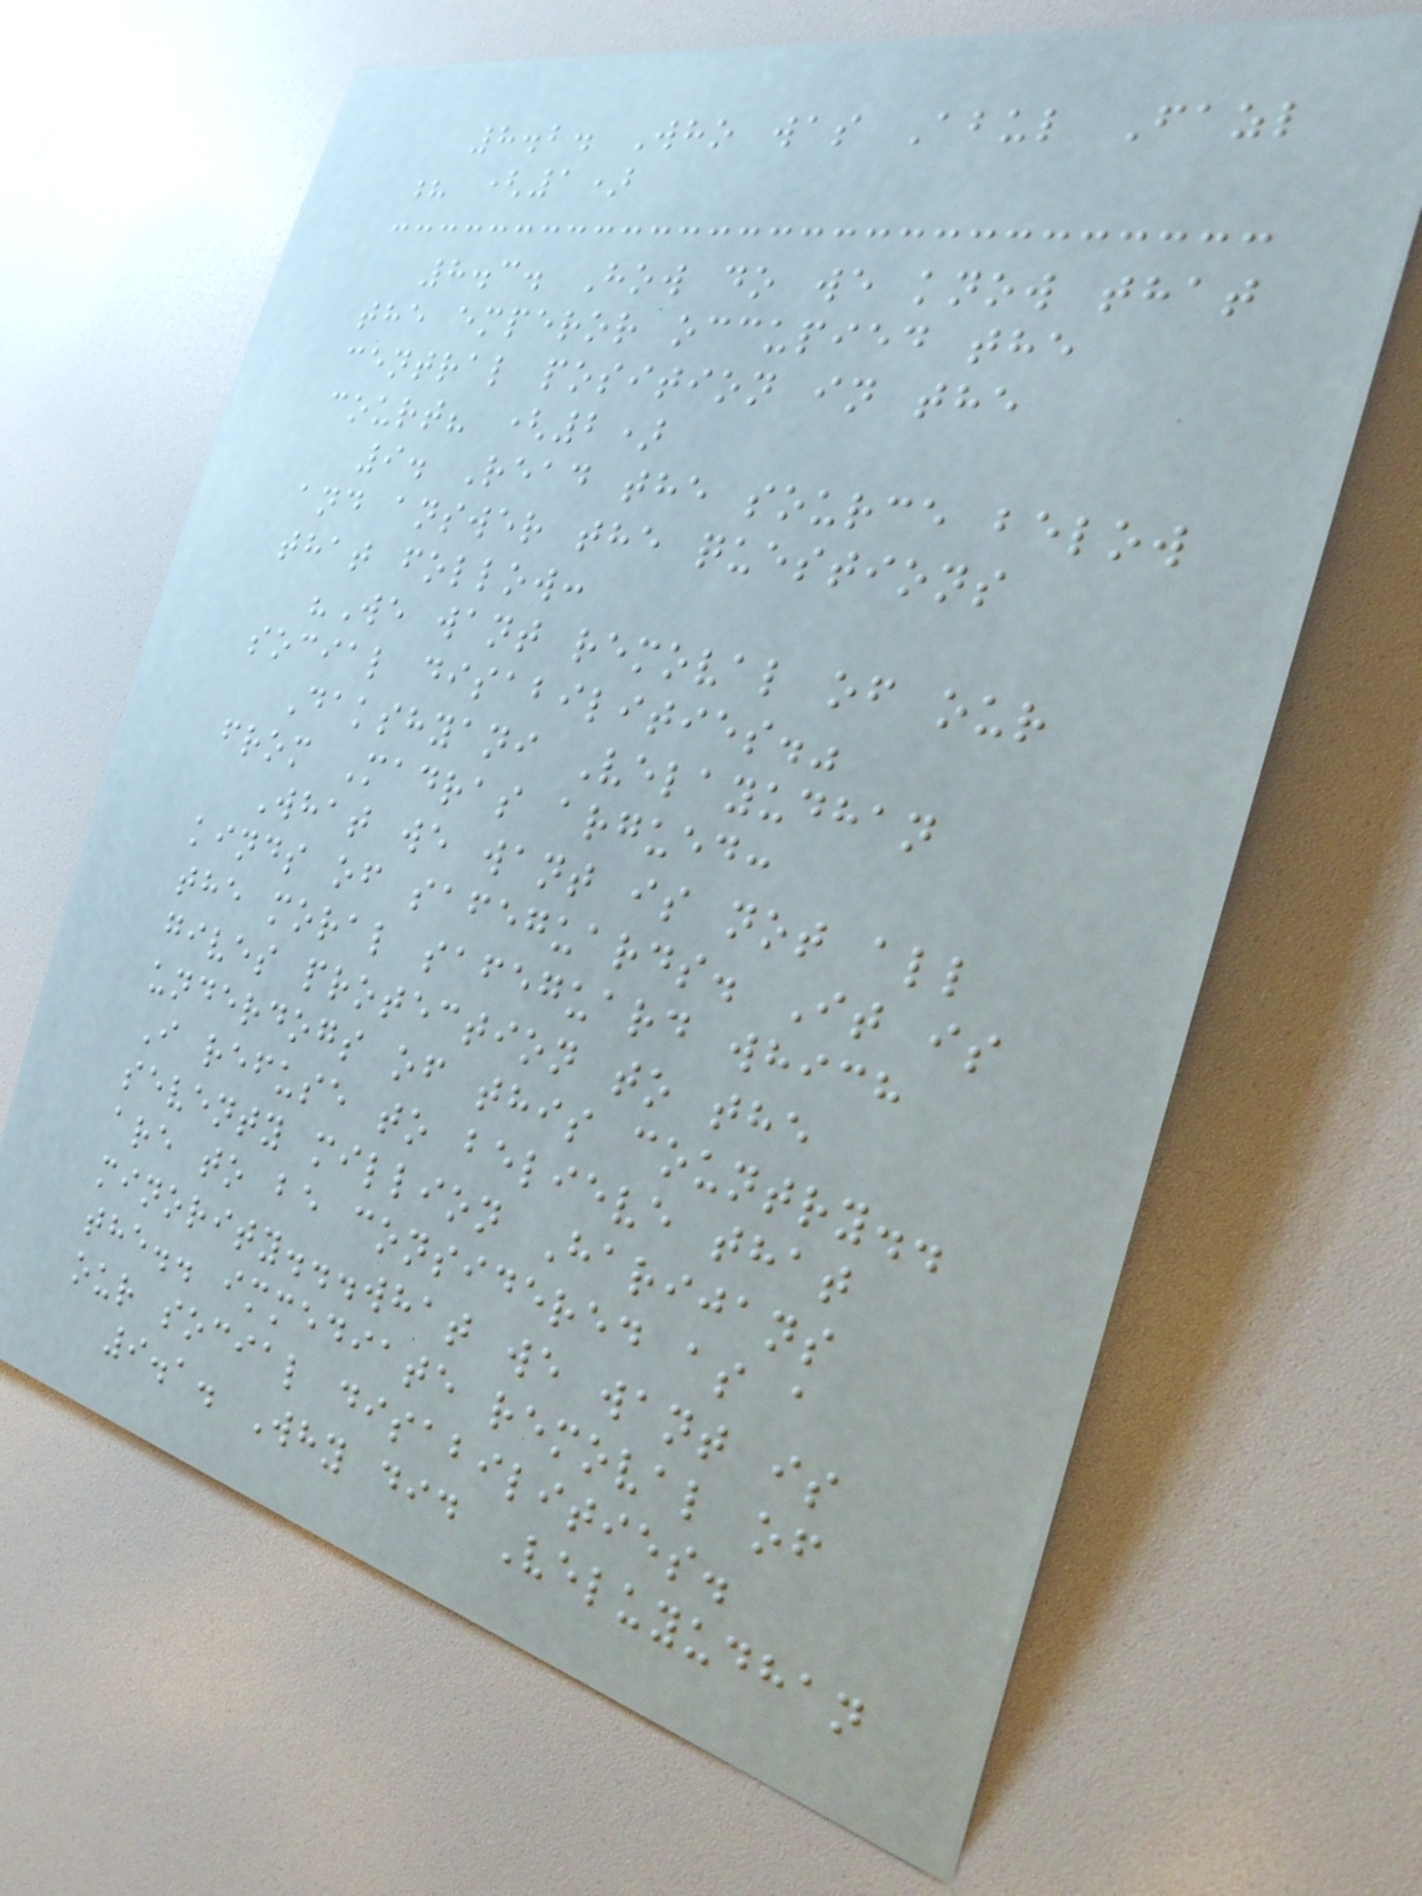8.2. Who was Abul Fazl
? (1)
8.3. How do we know that
the emperor occupied the
central position in the
court? (2)
9. Read the source below
and answer the questions
that follow:
"We want removal of our
social disabilities."
Dakshyani Velayudhan
from Madras argued:
What we want is not all
kinds of safeguards. It is
the moral safeguard which
gives protection to the
underdogs of this country..
I refuse to believe that
seventy million Harijans
are to be considered as a
minority...what we want is
the.. immediate removal of
our social disabilities.
9.1. Why did Veluyudhan
